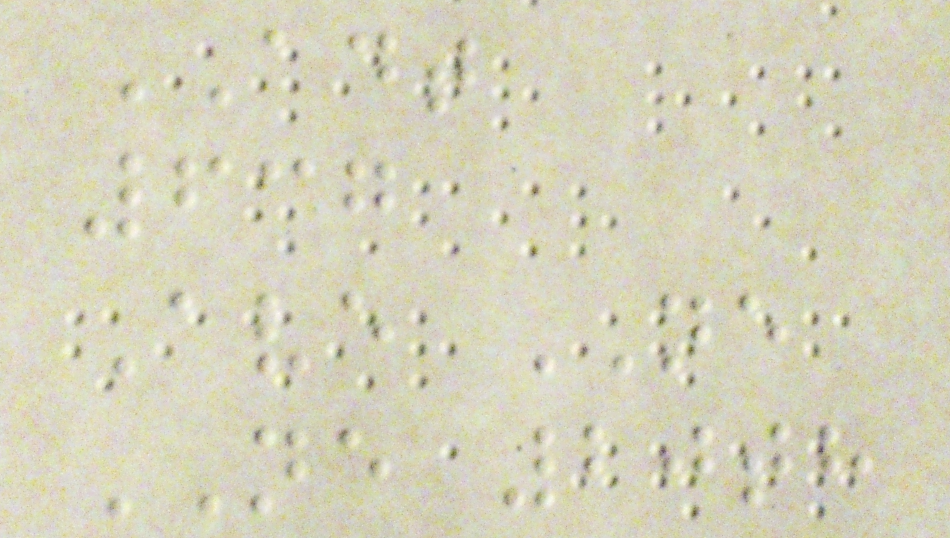ADT
637
Ave NE
NE 20th
